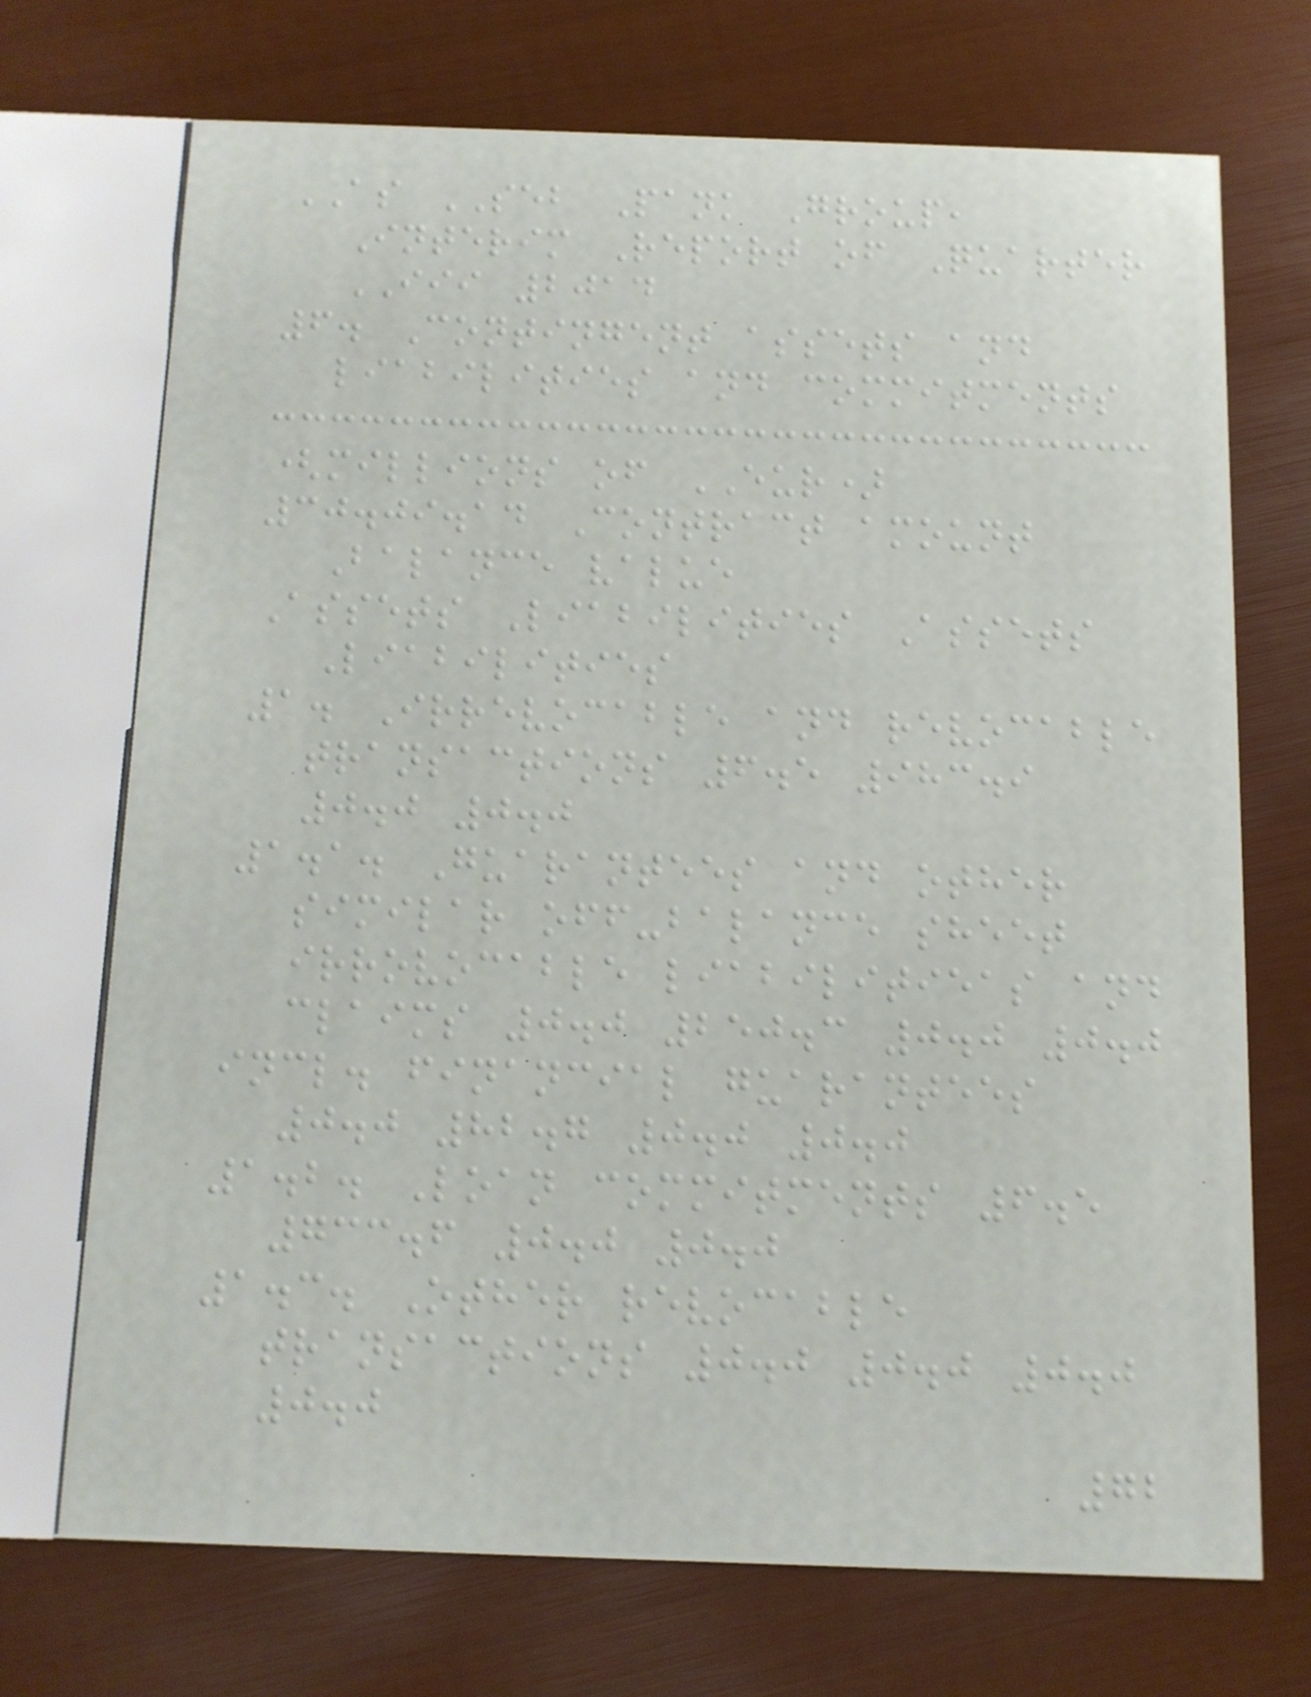AS SEB Pank Group,
Interim Report of Quarter
III 2014
6. Contingent assets and
liabilities and commitments
(millions of EUR)
30.09.14 Contract amount
Balance value
Assets Liabilities Assets
Liabilities
1. Irrevocable and revocable
transactions 6.5 983.9
0.0 0.0
1.1. Guarantees and other
similar off-balance sheet
irrovocable liabilitieas and
claims 0.0 250.3 0.0 0.0
incl. financial guarantees
0.0 82.7 0.0 0.0
1.2. Loan commitments 6.5
733.6 0.0 0.0
1.3. Other revocable
transactions 0.0 0.0 0.0
0.0
72
